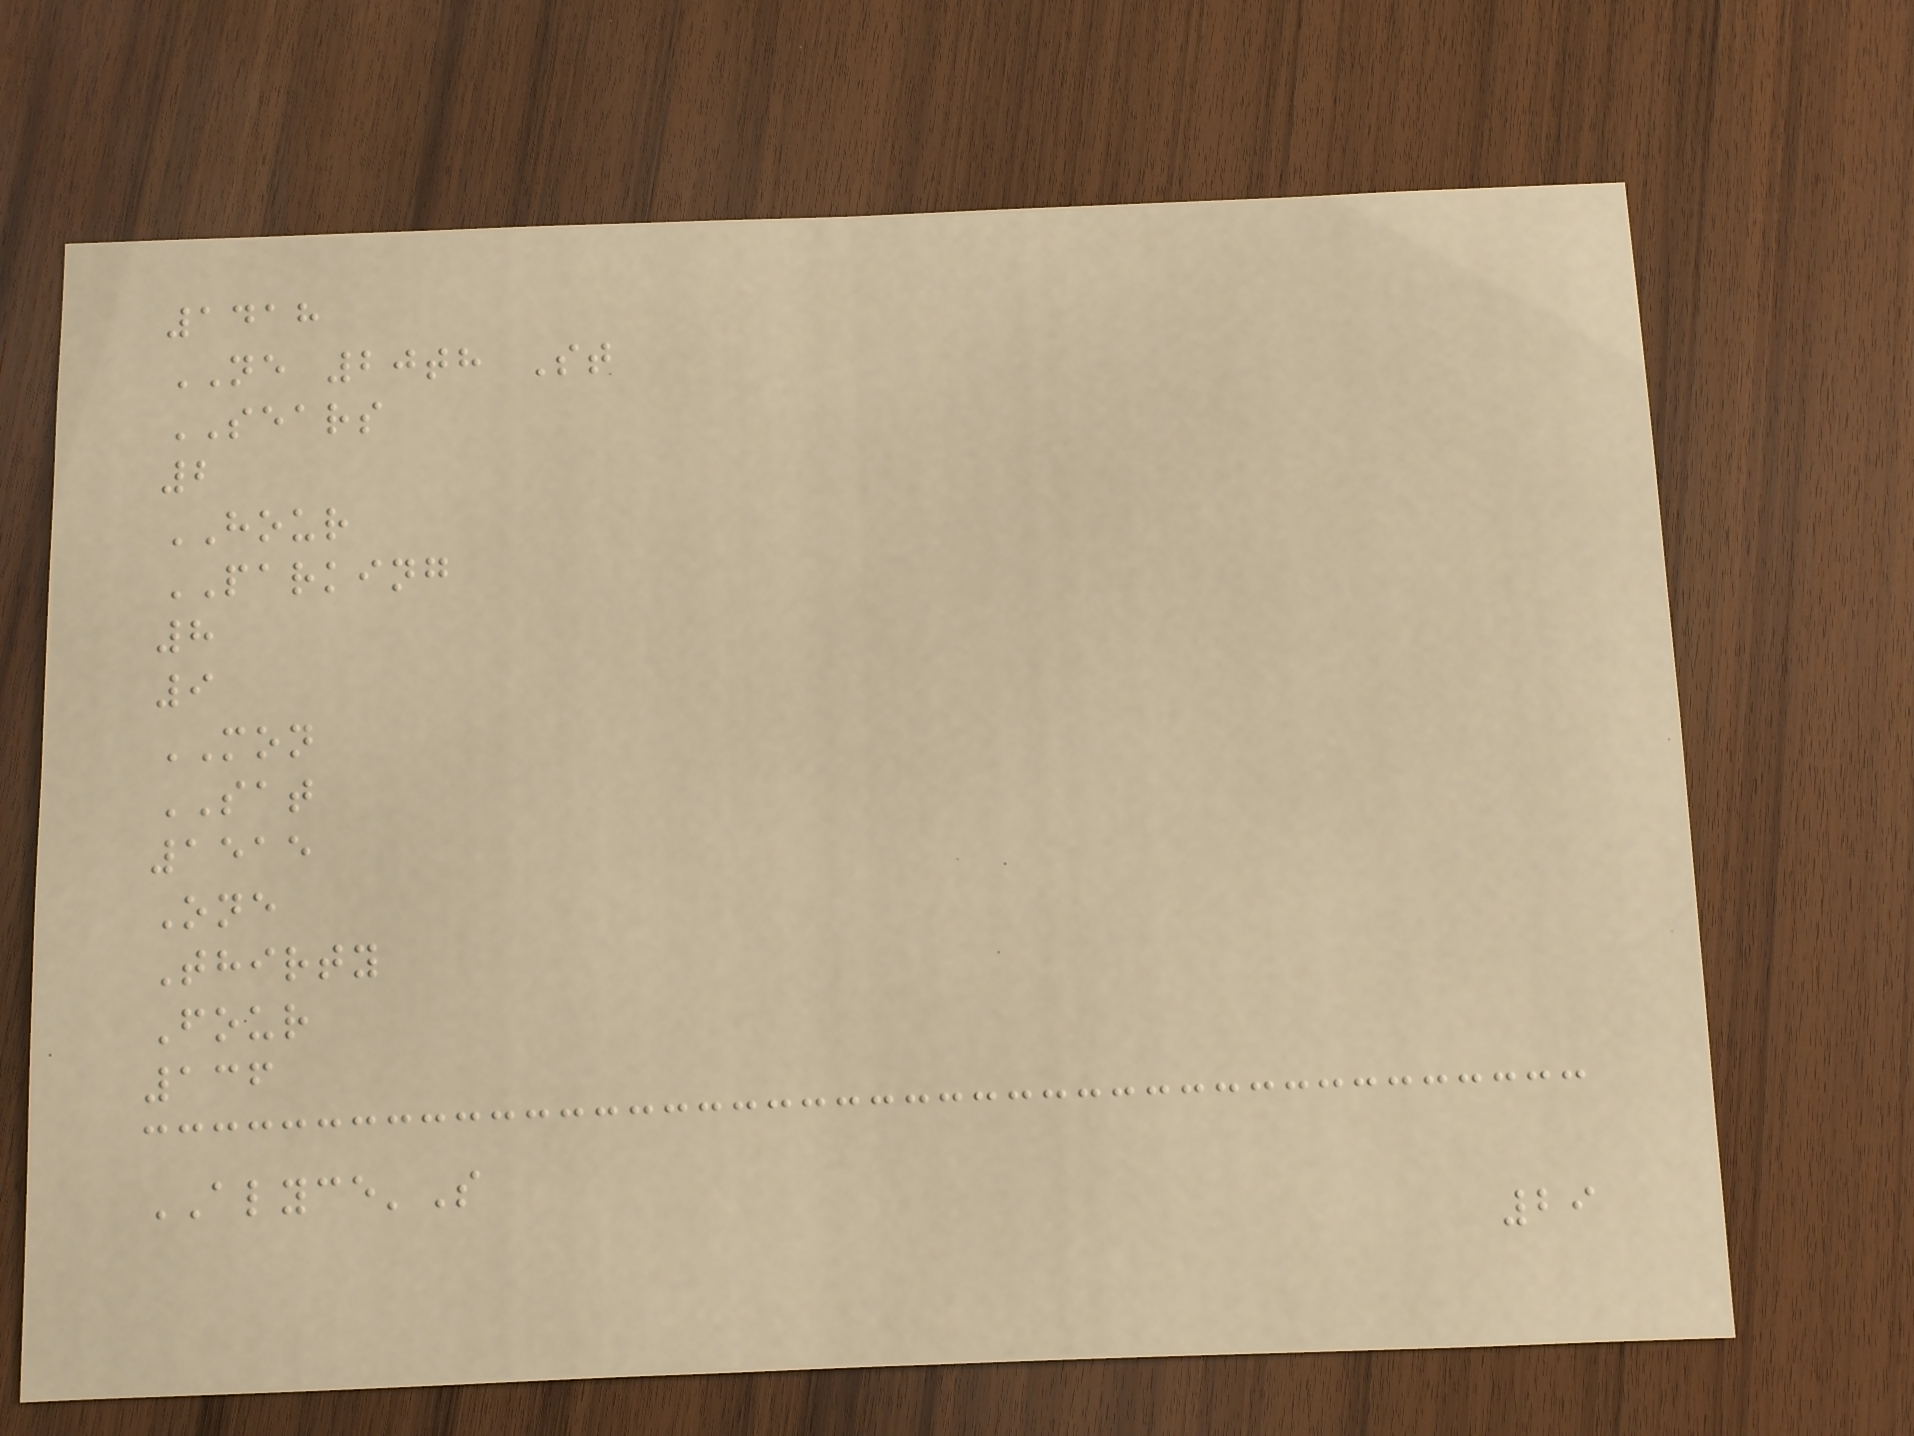1418
NE 20th St
SEARS
2
HOUR
PARKING
8
9
MON
SAT
1515
One
Thirty
Four
136
ALYCE'S
29
